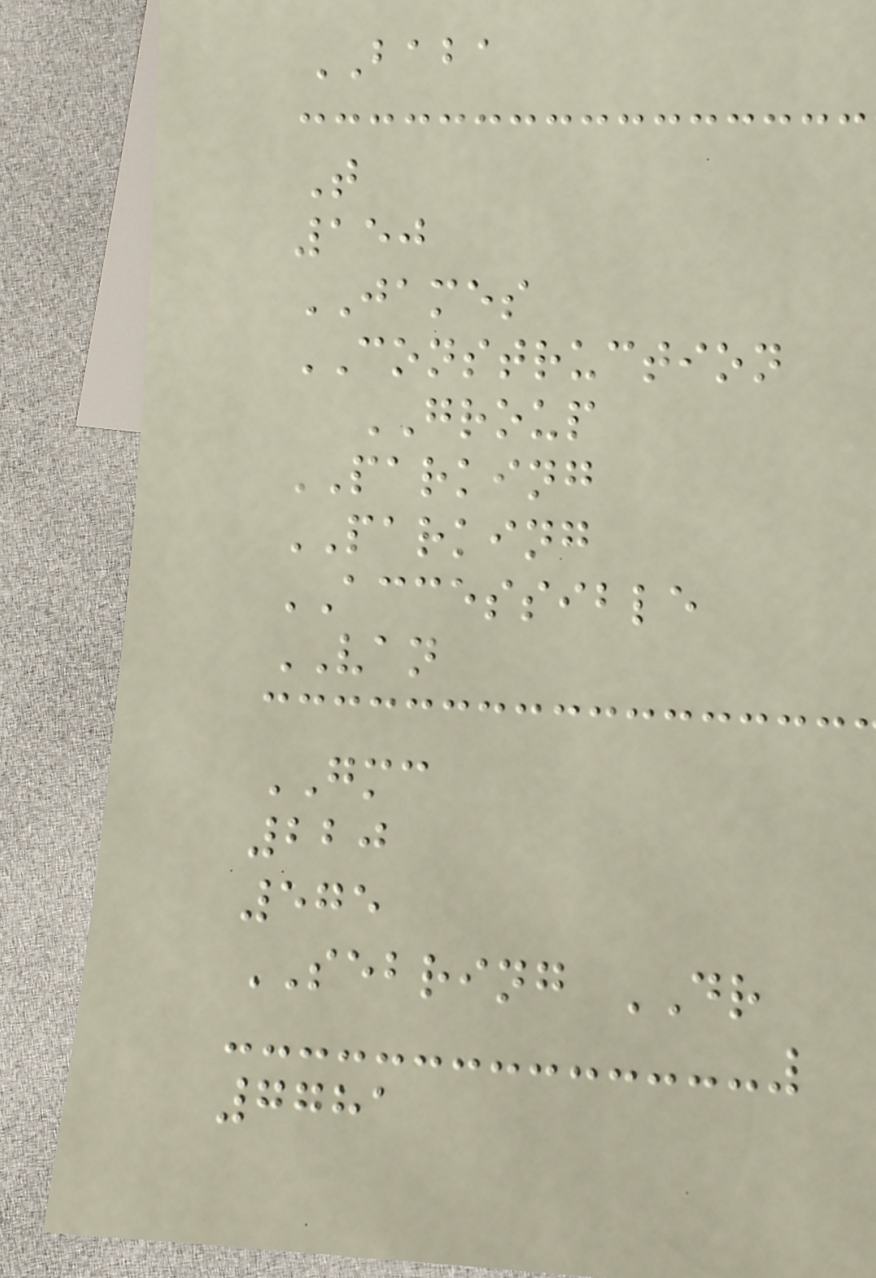BABA
T
150
JAMES
CONSTRUCTION
GROUP
PARKING
PARKING
ACCESSIBLE
VAN
GMC
220
575
SEBRING DR
7781
